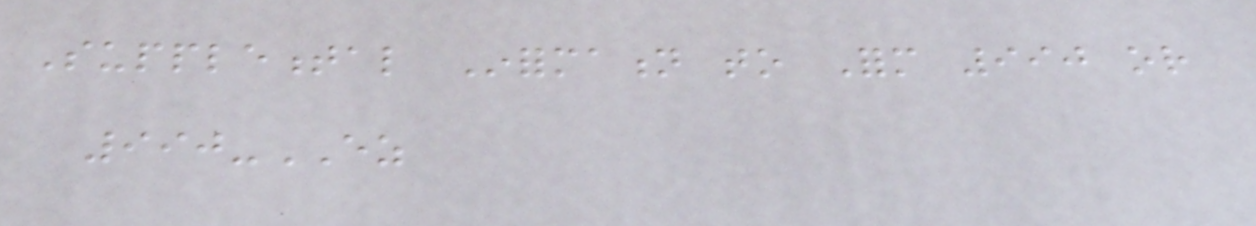Supplemental Information to Form 990 or
990-EZ
